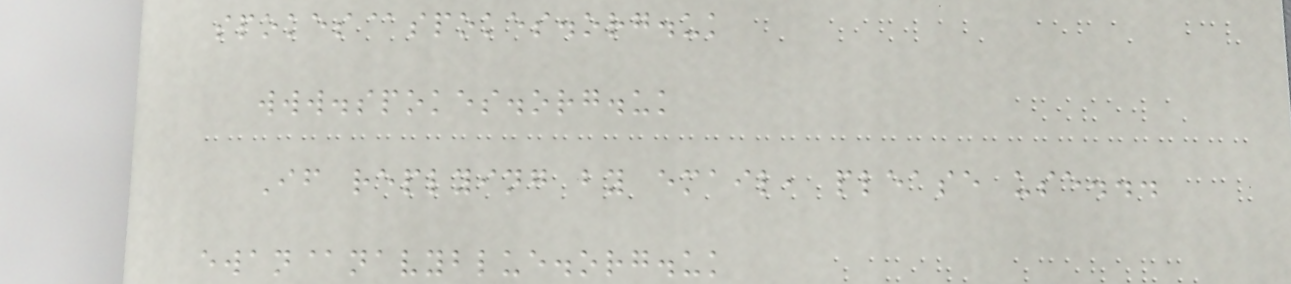spokes@spokes.org.uk
www.spokes.org.uk
If replying by email, please use...
ewan@navyblue.org.uk
